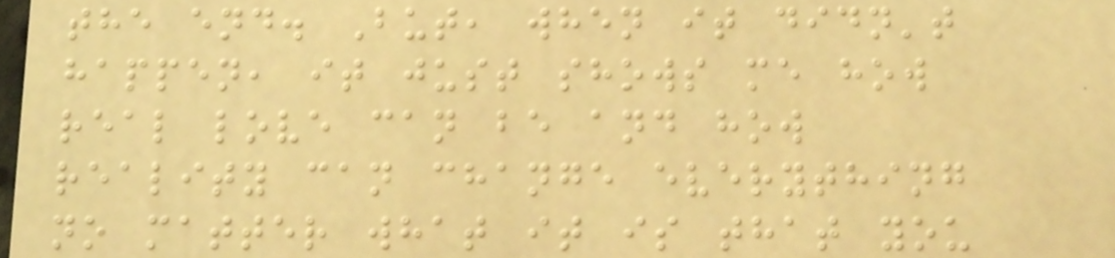the end. But, when it didn't
happen, it just shows me how
real love can be and how
reality can change everything
no matter what it is that you
